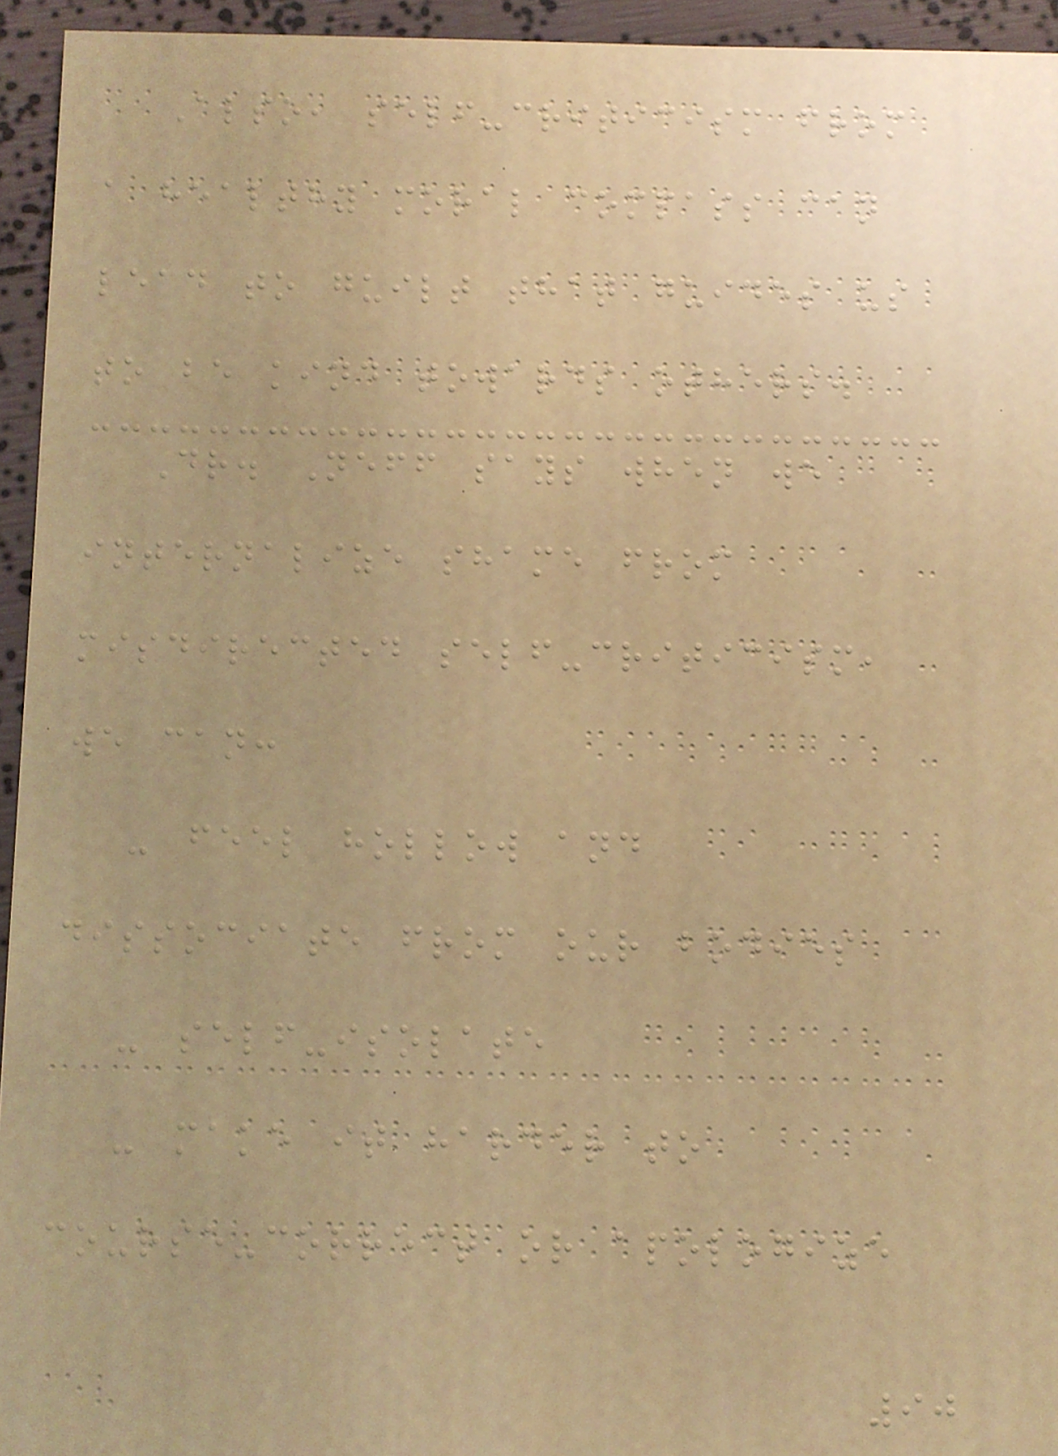Also, self-criticism from
a healthy moral compass can
lead to guilt that guides us
to be kind towards others.
Dr. Neff says when we
internalize shame from
misdirected self-criticism,
we can:
- feel hollow and
dissociate from our bodies
- self-isolate
- make it harder to
course-correct or apologize
90
